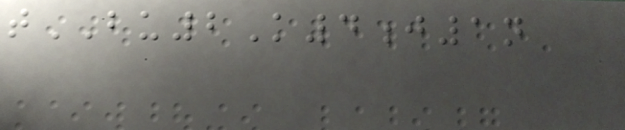tBU2K4j1n
